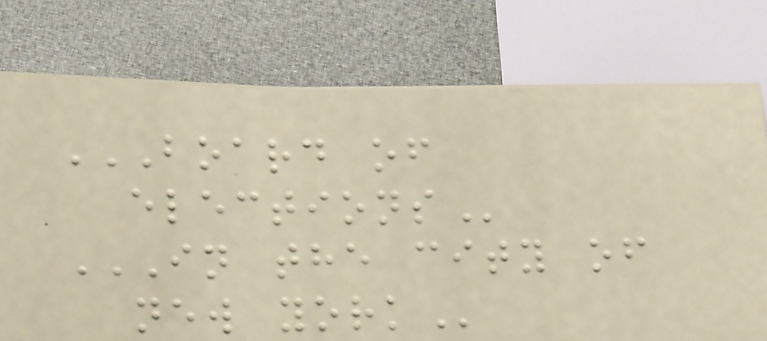BOARD OF
ELECTIONS
IN THE CITY OF
NEW YORK
